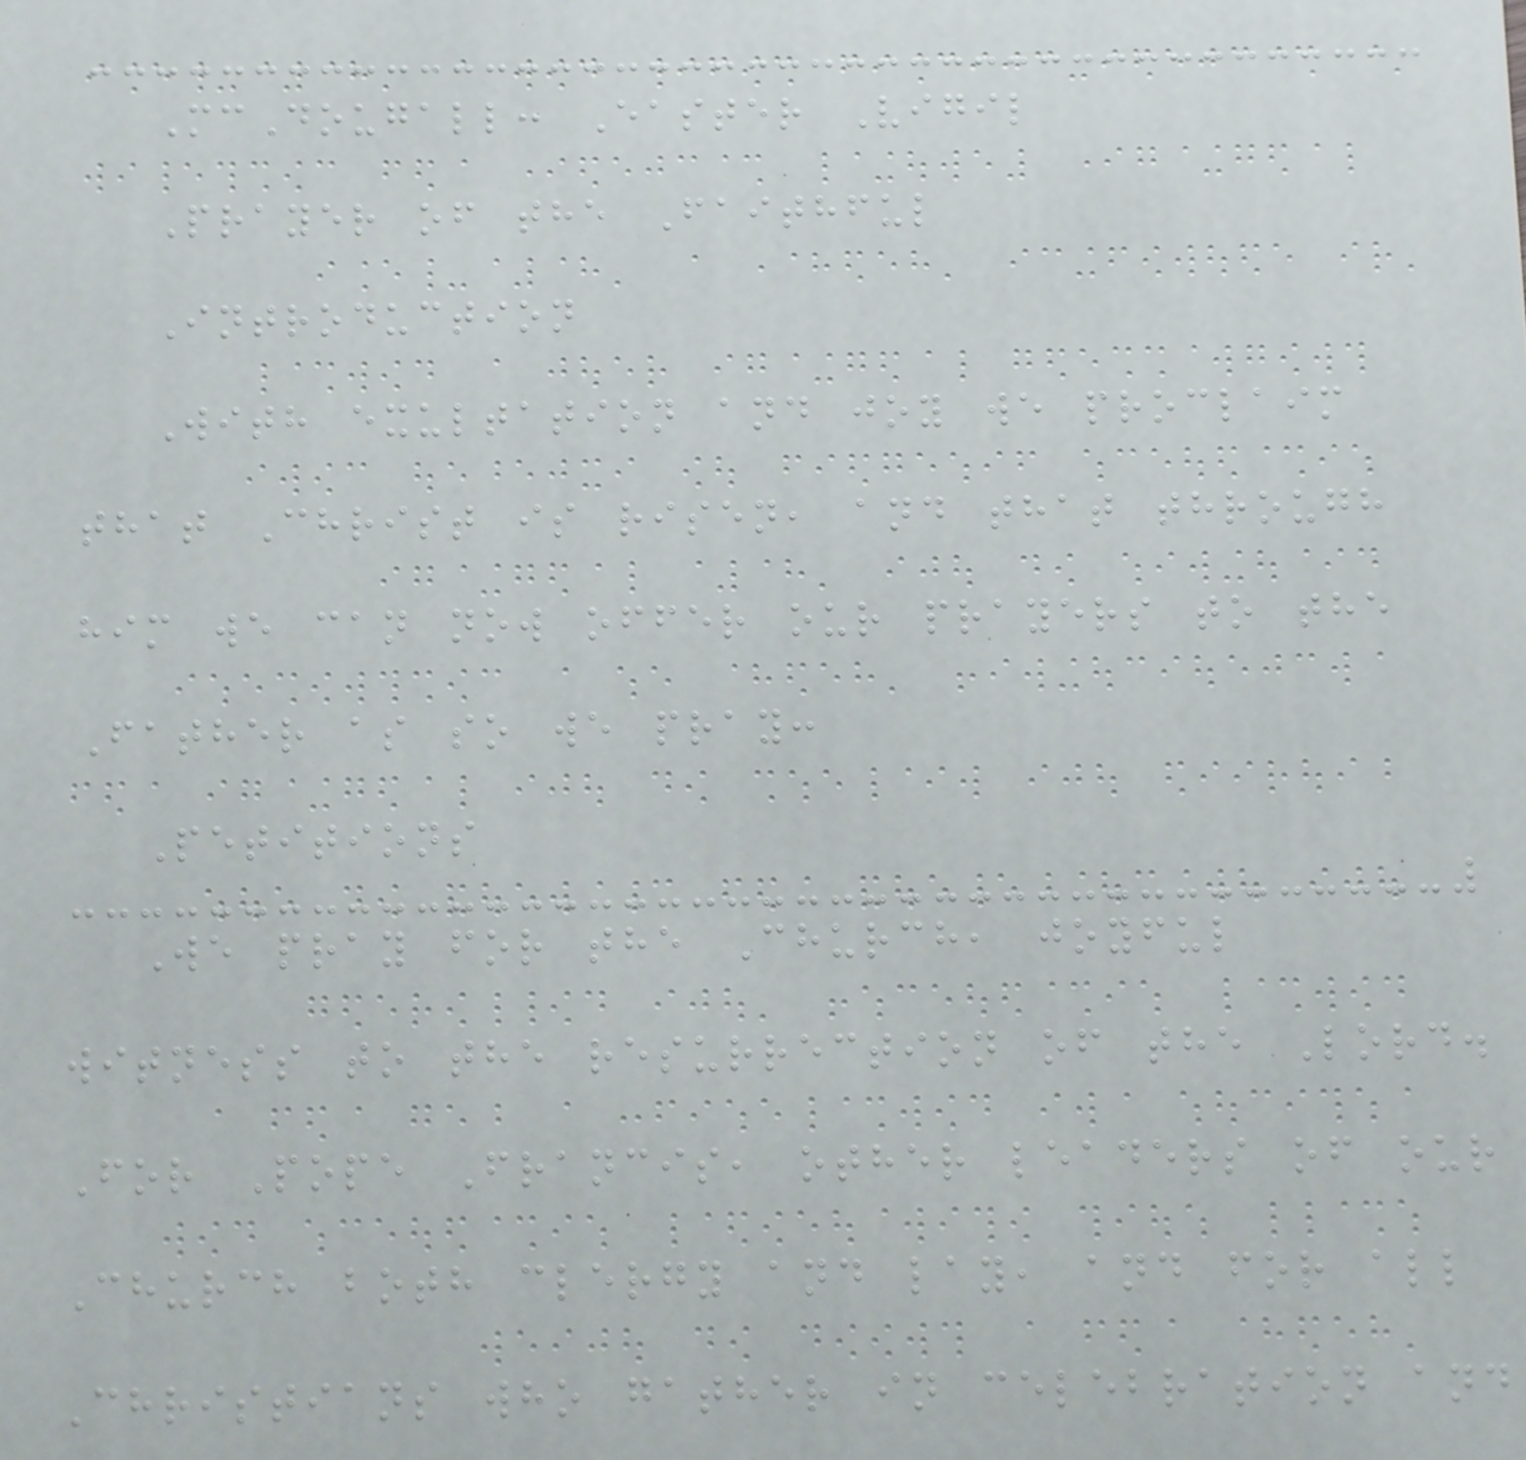McDougall: Easter Vigil
Prayer of the Faithful
Introduction
With exultation and joy we proclaim
that Christ is risen, and that through
him we can now offer our prayers to the
Father as so we pray:
Petitions
We pray for the Church, joyful
witness to the resurrection of the Lord.
For Pope Francis, other leaders of our
Church both clergy and lay, and for all
Christians who gather in celebration and
